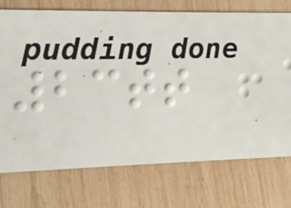23tt
